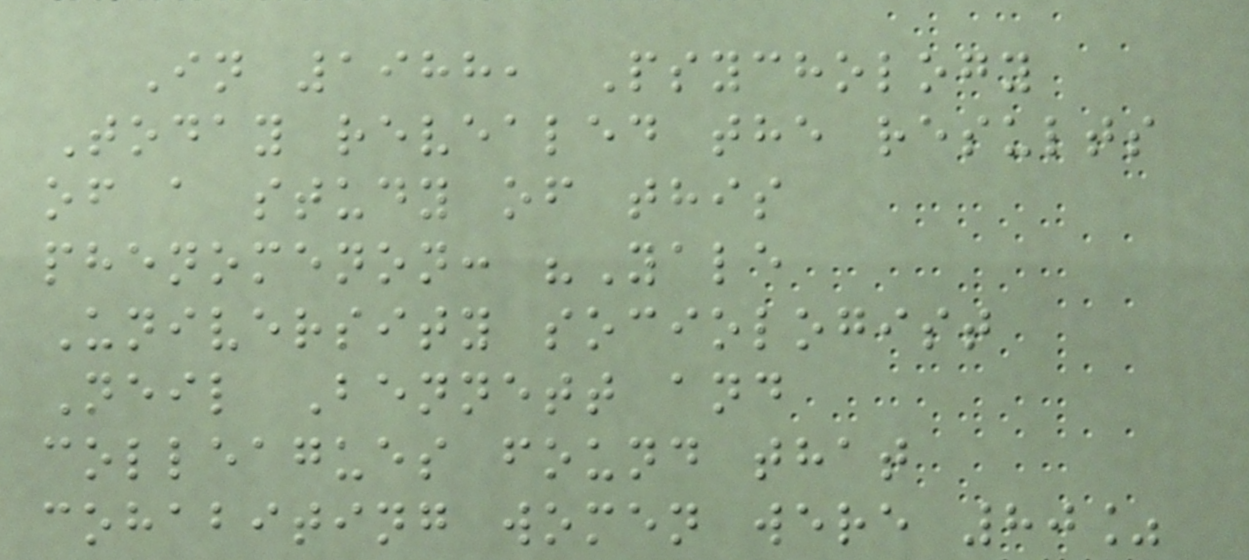In 1988, Psychology
Today revealed the results
of a study of this
phenomenon: "Yale
University sociologist
Neil Bennett and
colleagues found that
cohabiting women were 80%
